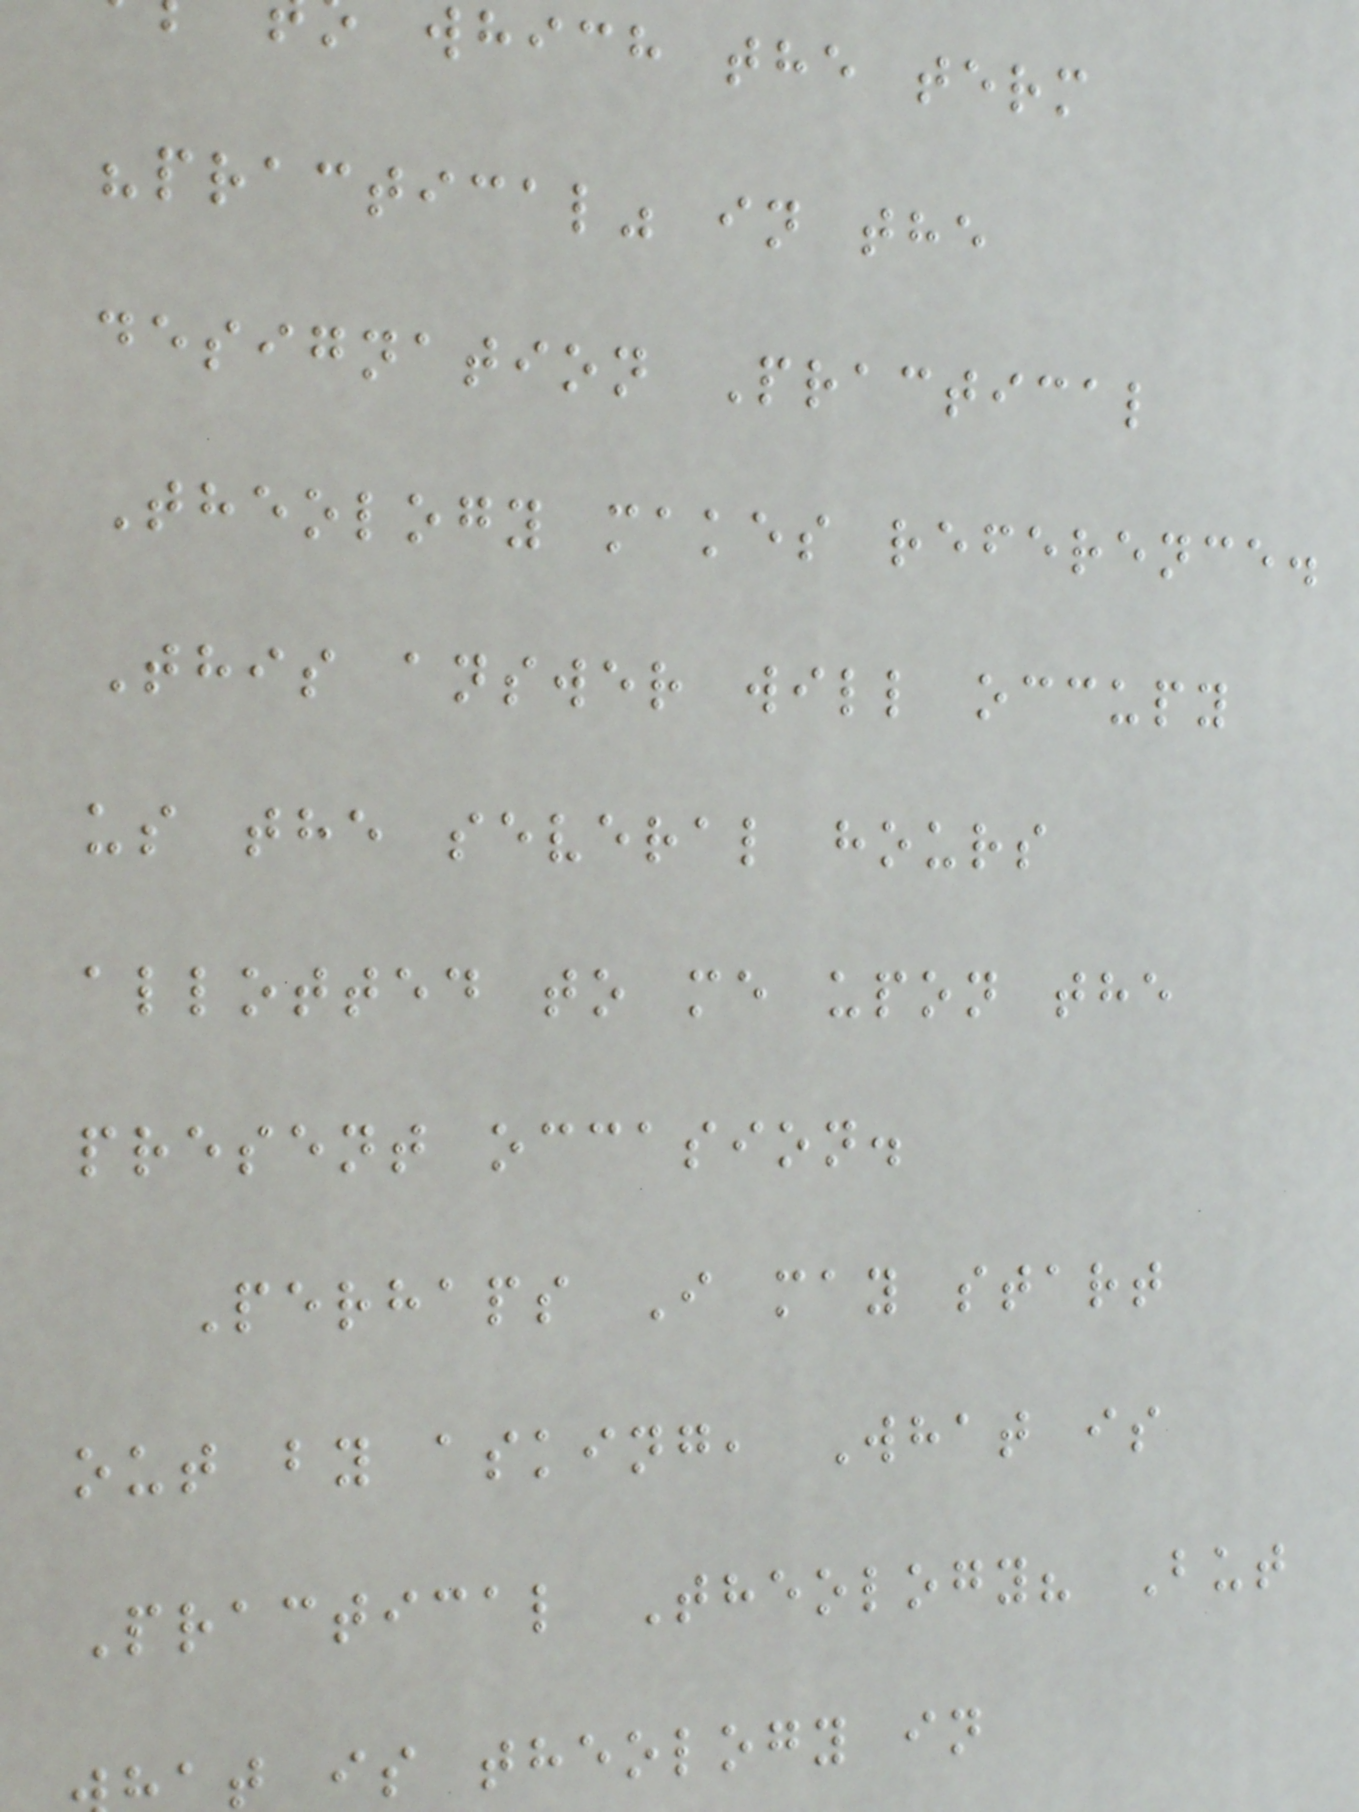which the term
"practical" in the
designation Practical
Theology makes reference.
This answer will occupy
us the several hours
allotted to me upon the
present occasion.
Perhaps I may start
out by asking, What is
Practical Theology? But
t is theology in
